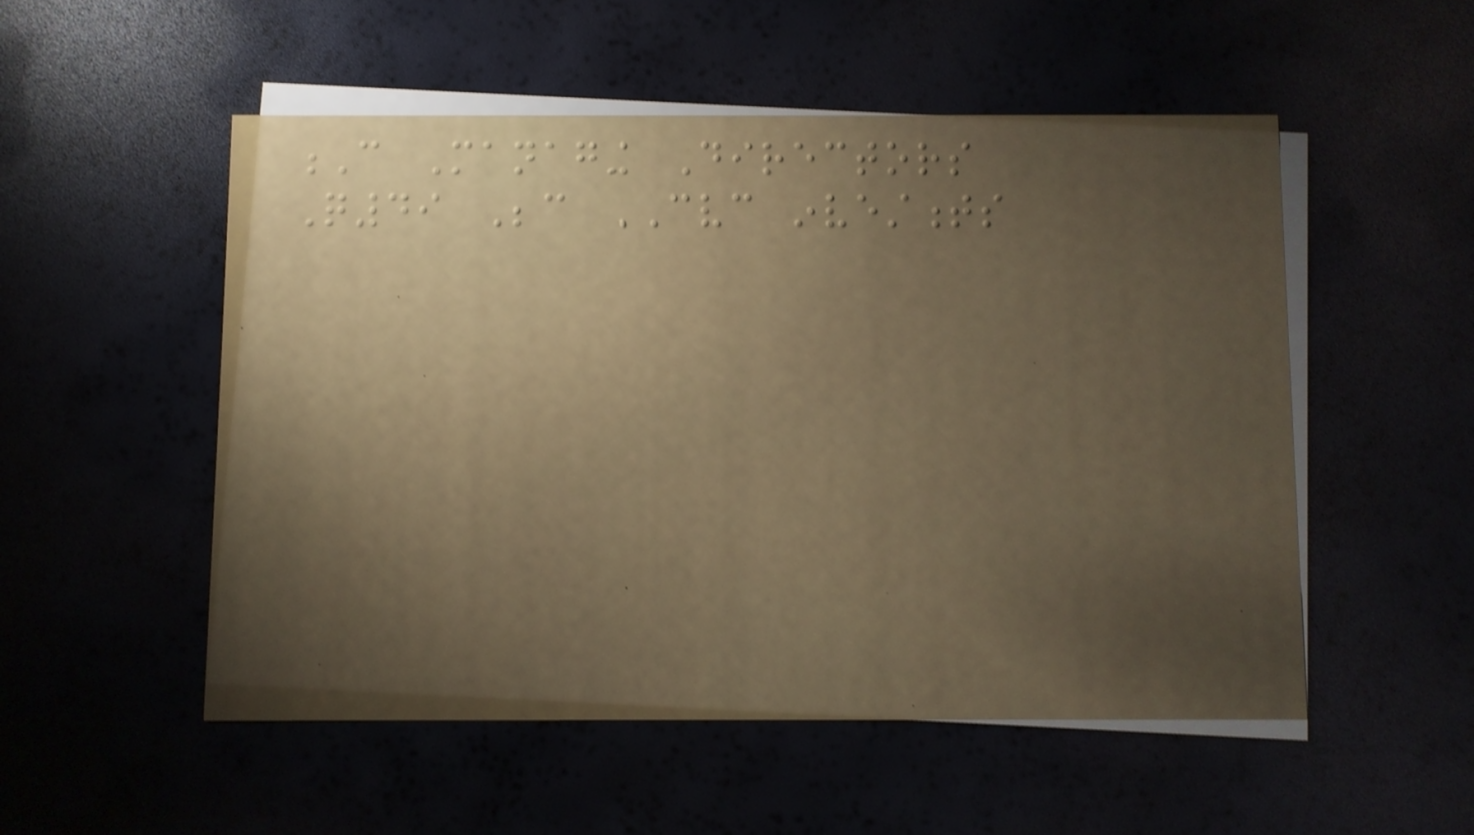C Managing Directors
Q49 Because CVC investments
